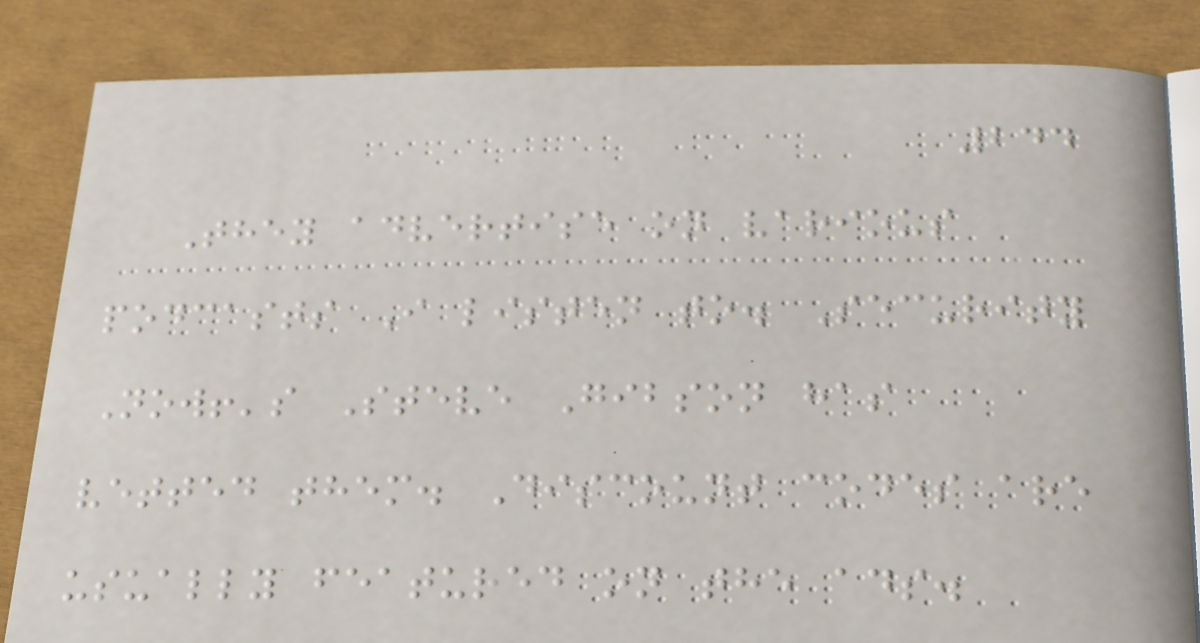244
They advertise on various
podcasts I listen to. Security
Now!'s Steve Gibson has
vetted them. Discount codes are
usually featured on the ads.
